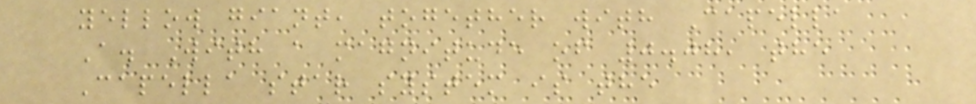yellow giant, together with Capella
A. With a magnitude of 0.08, the
Capella star system is the
